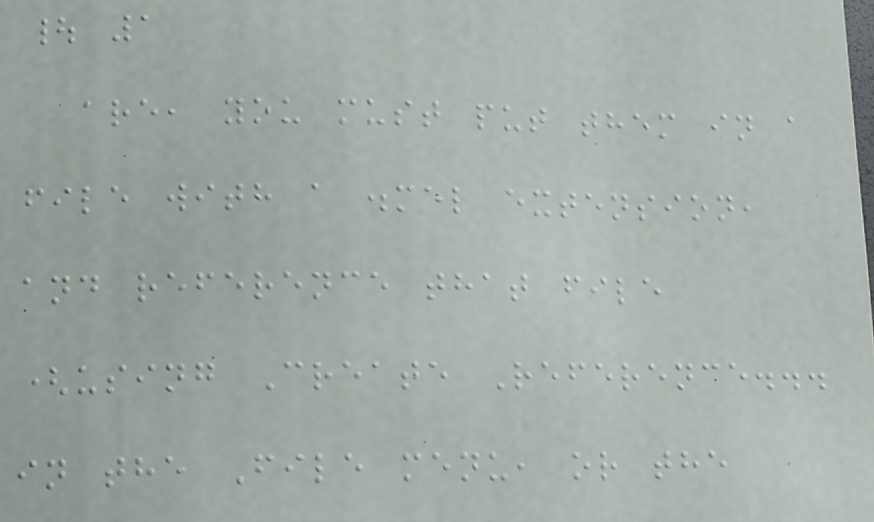| 1
are, you must put them in a
file with a .mel extension,
and reference that file
(using Create Reference...
in the File menu, or the
